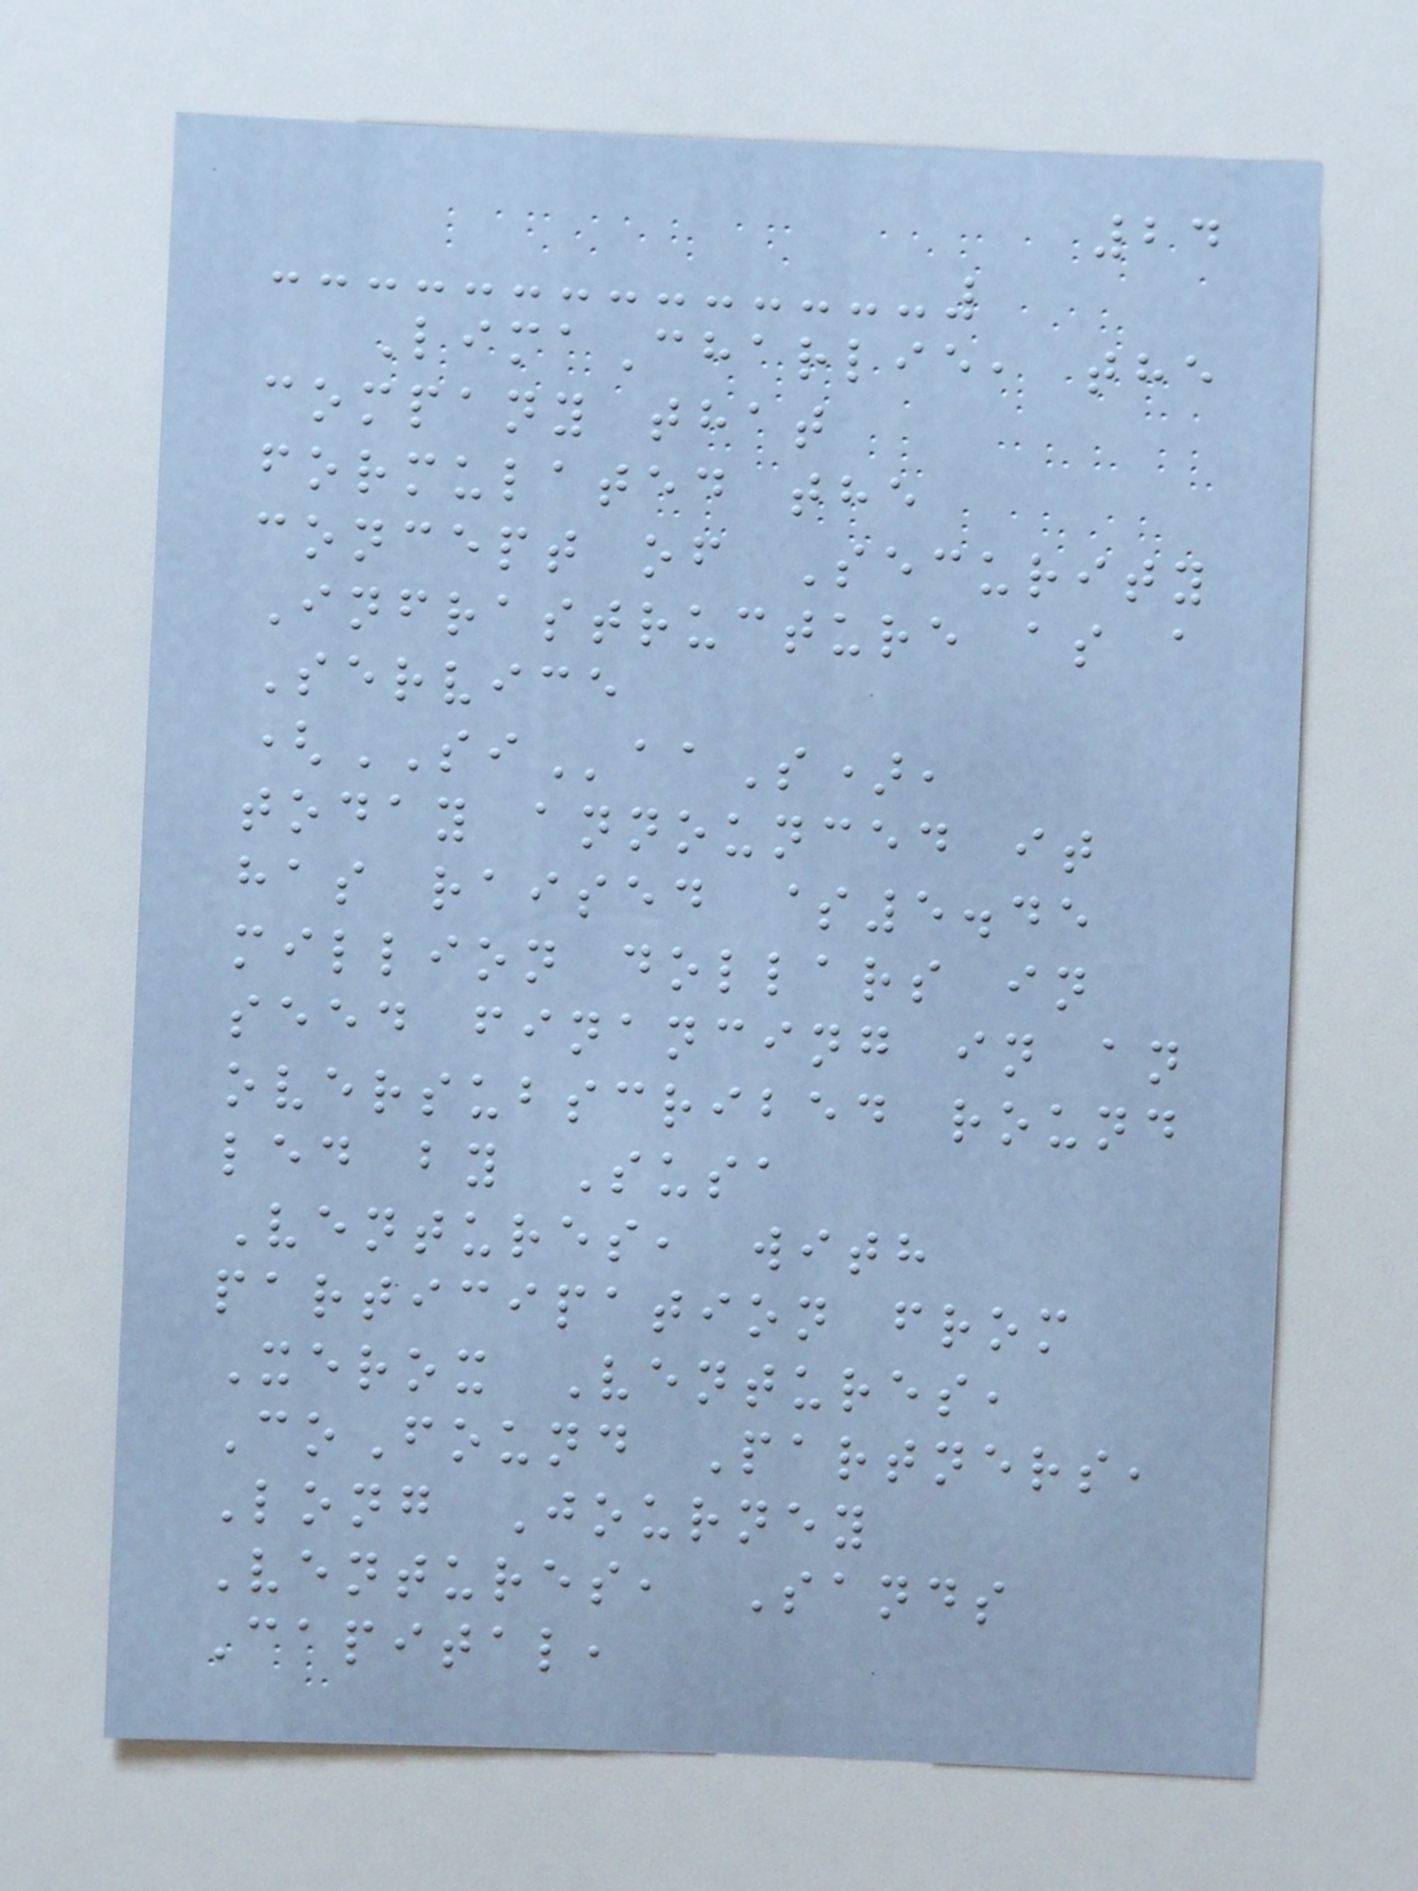24
LimaCharlie, the
company that
formulated the
concept of Security
Infrastructure as a
Service
(SIaaS),
today announced it
has raised $5.45
million dollars in
seed financing in an
oversubscribed round
led by Susa
Ventures, with
participation from
Xerox Ventures,
CoFound Partners,
Long Journey
Ventures, Sands
Capital,
